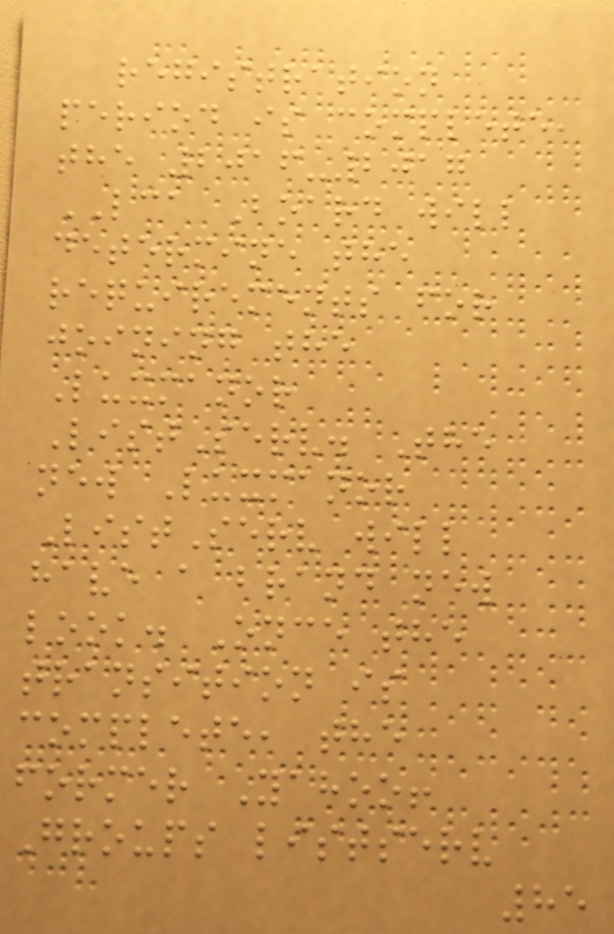registration
period is complete,
the 2016-2017
LCA Board will
determine the
requirements for
joining the
Luxmanor
ListServ. The
new Luxmanor
ListServ will
have a brand new
look. Once the
transition is
complete, the
former Yahoo!
Groups listserv
85
